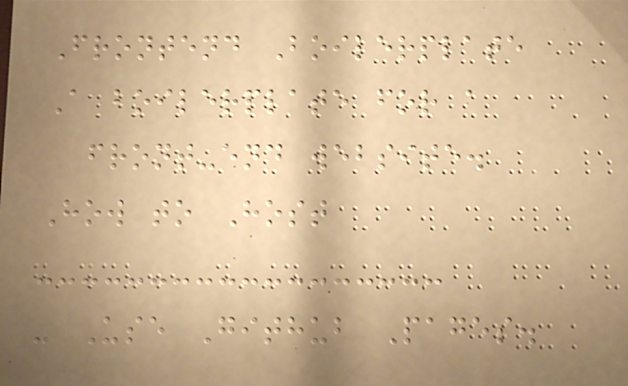Frontend Boilerplate
A boilerplate for a
front-end website.
How to Host
- Use Github Pages.
